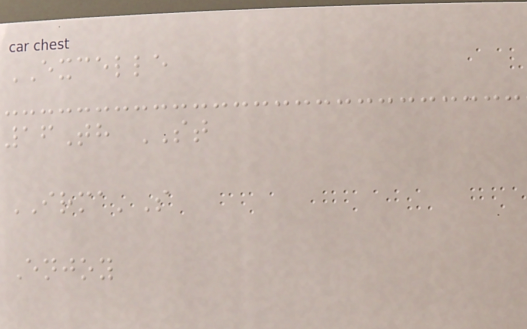EXCELLE
16Th ST
IRMA'S
Enjoy
